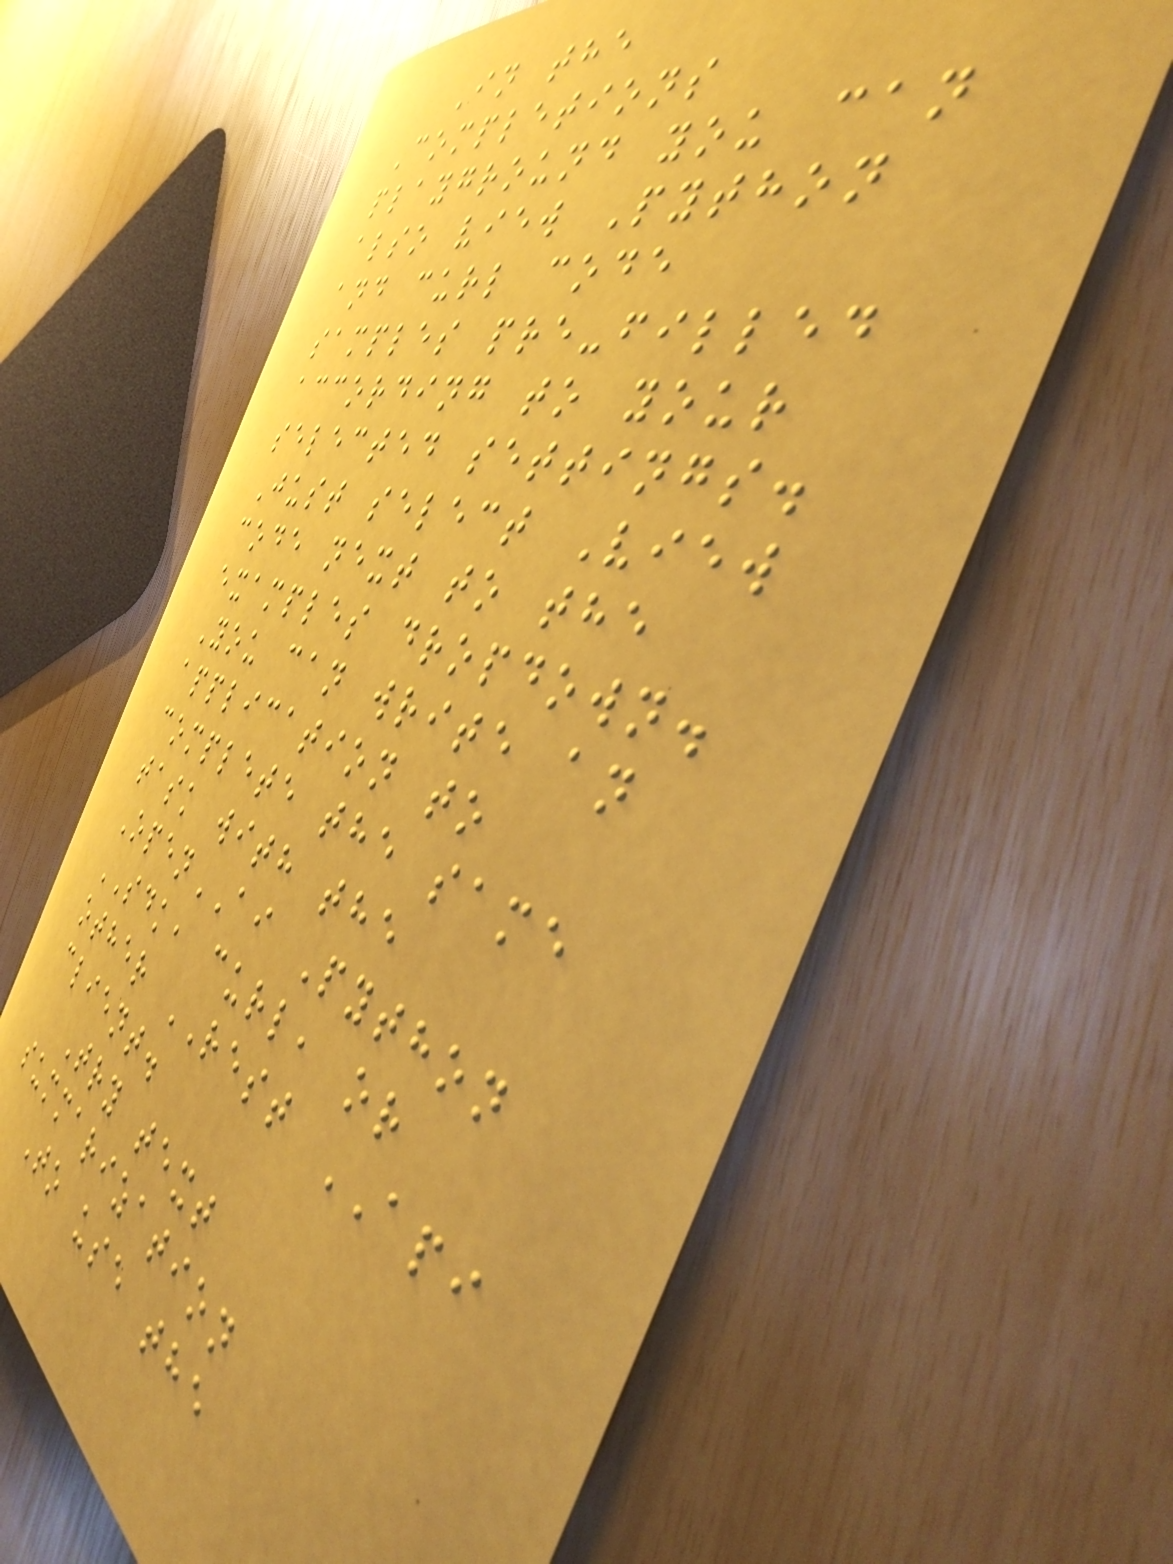In the
Completions
playground you can
also view Python
and curl code
samples pre-filled
according to your
selected settings.
Just select View
code next to the
examples dropdown.
You can write an
application to
complete the same
task with the
OpenAI Python
SDK, curl, or
other REST API
client.
Try text
summarization
To use the
